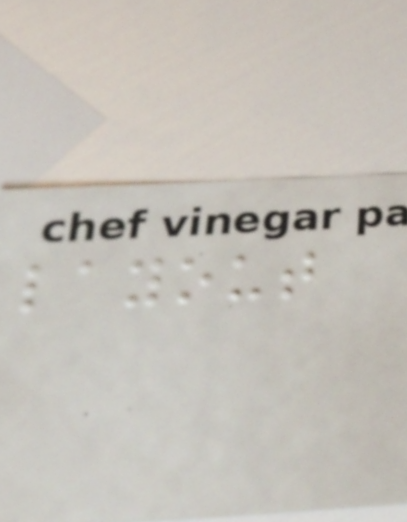layout
